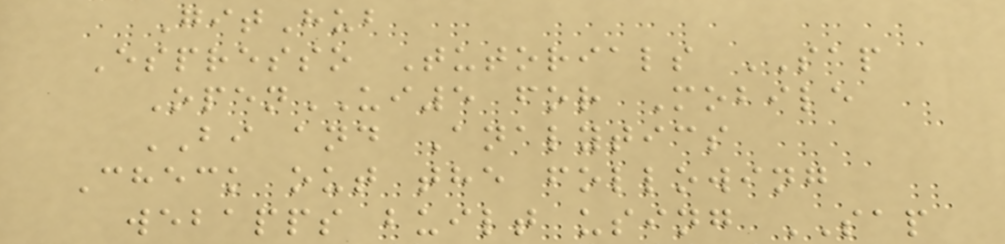GitHub
Espresso Tutorials SAP
OpenUI5 for Mobile
BI and Analytics
Check out the following
webapps built using SAP
